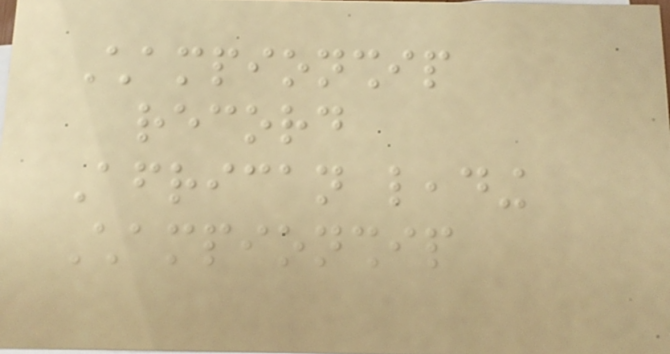Championship
record
African leading
Championship
